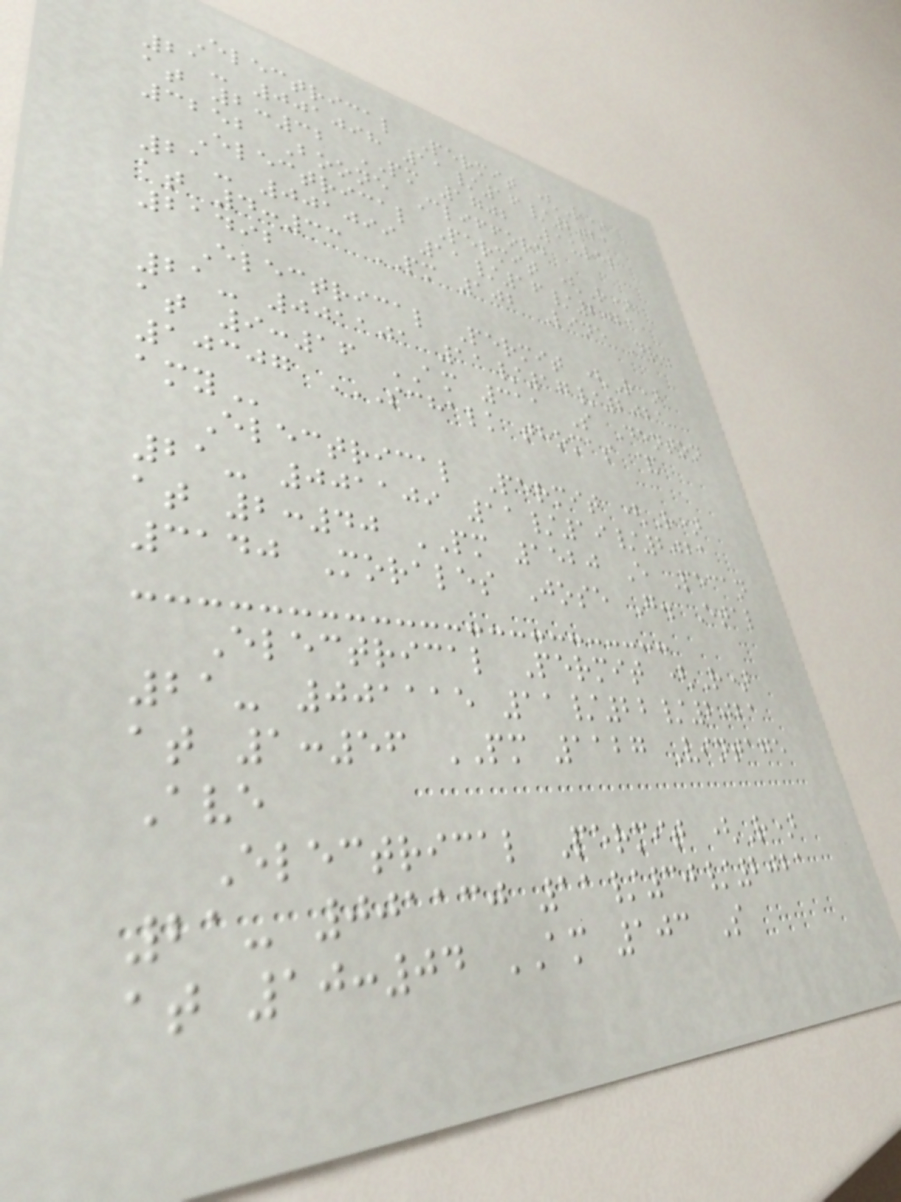Electrical Permit (R)
21- 001098 11/16/2021
at 2:32 PM 1702 Laurel
3252 Boone Clifford
Electrical Permit (R)
21- 001099 11/16/2021
at 4:33 PM 102 Line Dr.
21492
Electrical Permit (R)
21- 001101 11/17/2021
at 9:16 AM 311 S Denton
10307 SCHALK THOMAS &
AMY
Electrical Permit (R)
21- 001109 11/19/2021
at 2:40 PM 1520 E Pecan
3140 Morales Jose G. Etal
Electrical Permit (R)
21- 001115 11/22/2021
at 1:56 PM 1127 Vintage
Ave
Electrical Permit (R)
21- 001130 11/30/2021
at 10:04 AM 103 S
